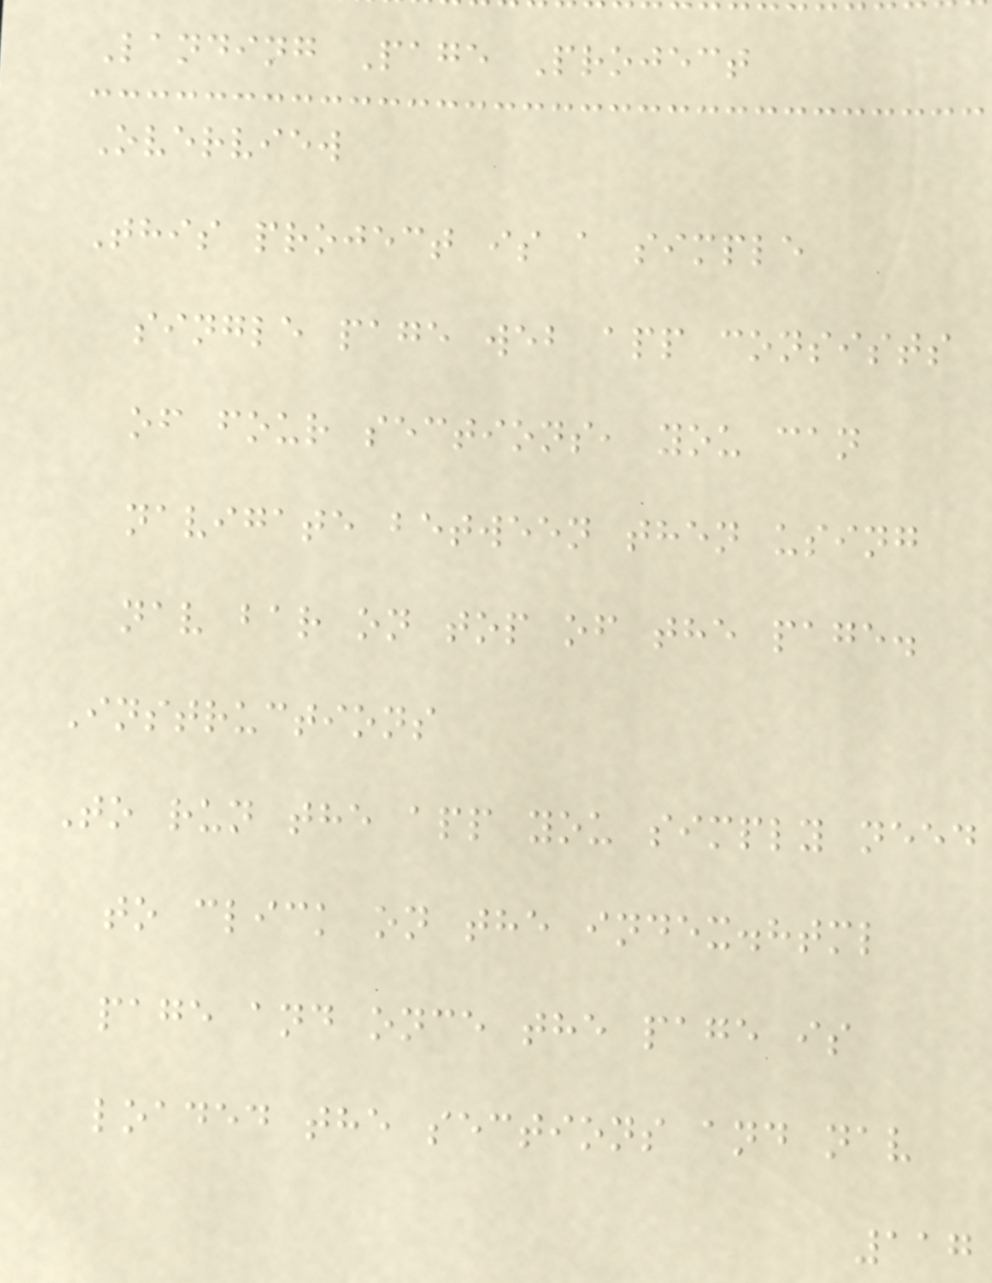Landing Page Project
Overview
This project is a simple
single page web app consists
of four sections, you can
navigate between then using
nav bar on top of the page.
Instructions
To run the app you simply need
to click on the index.html
page and once the page is
loaded the sections and nav
117
